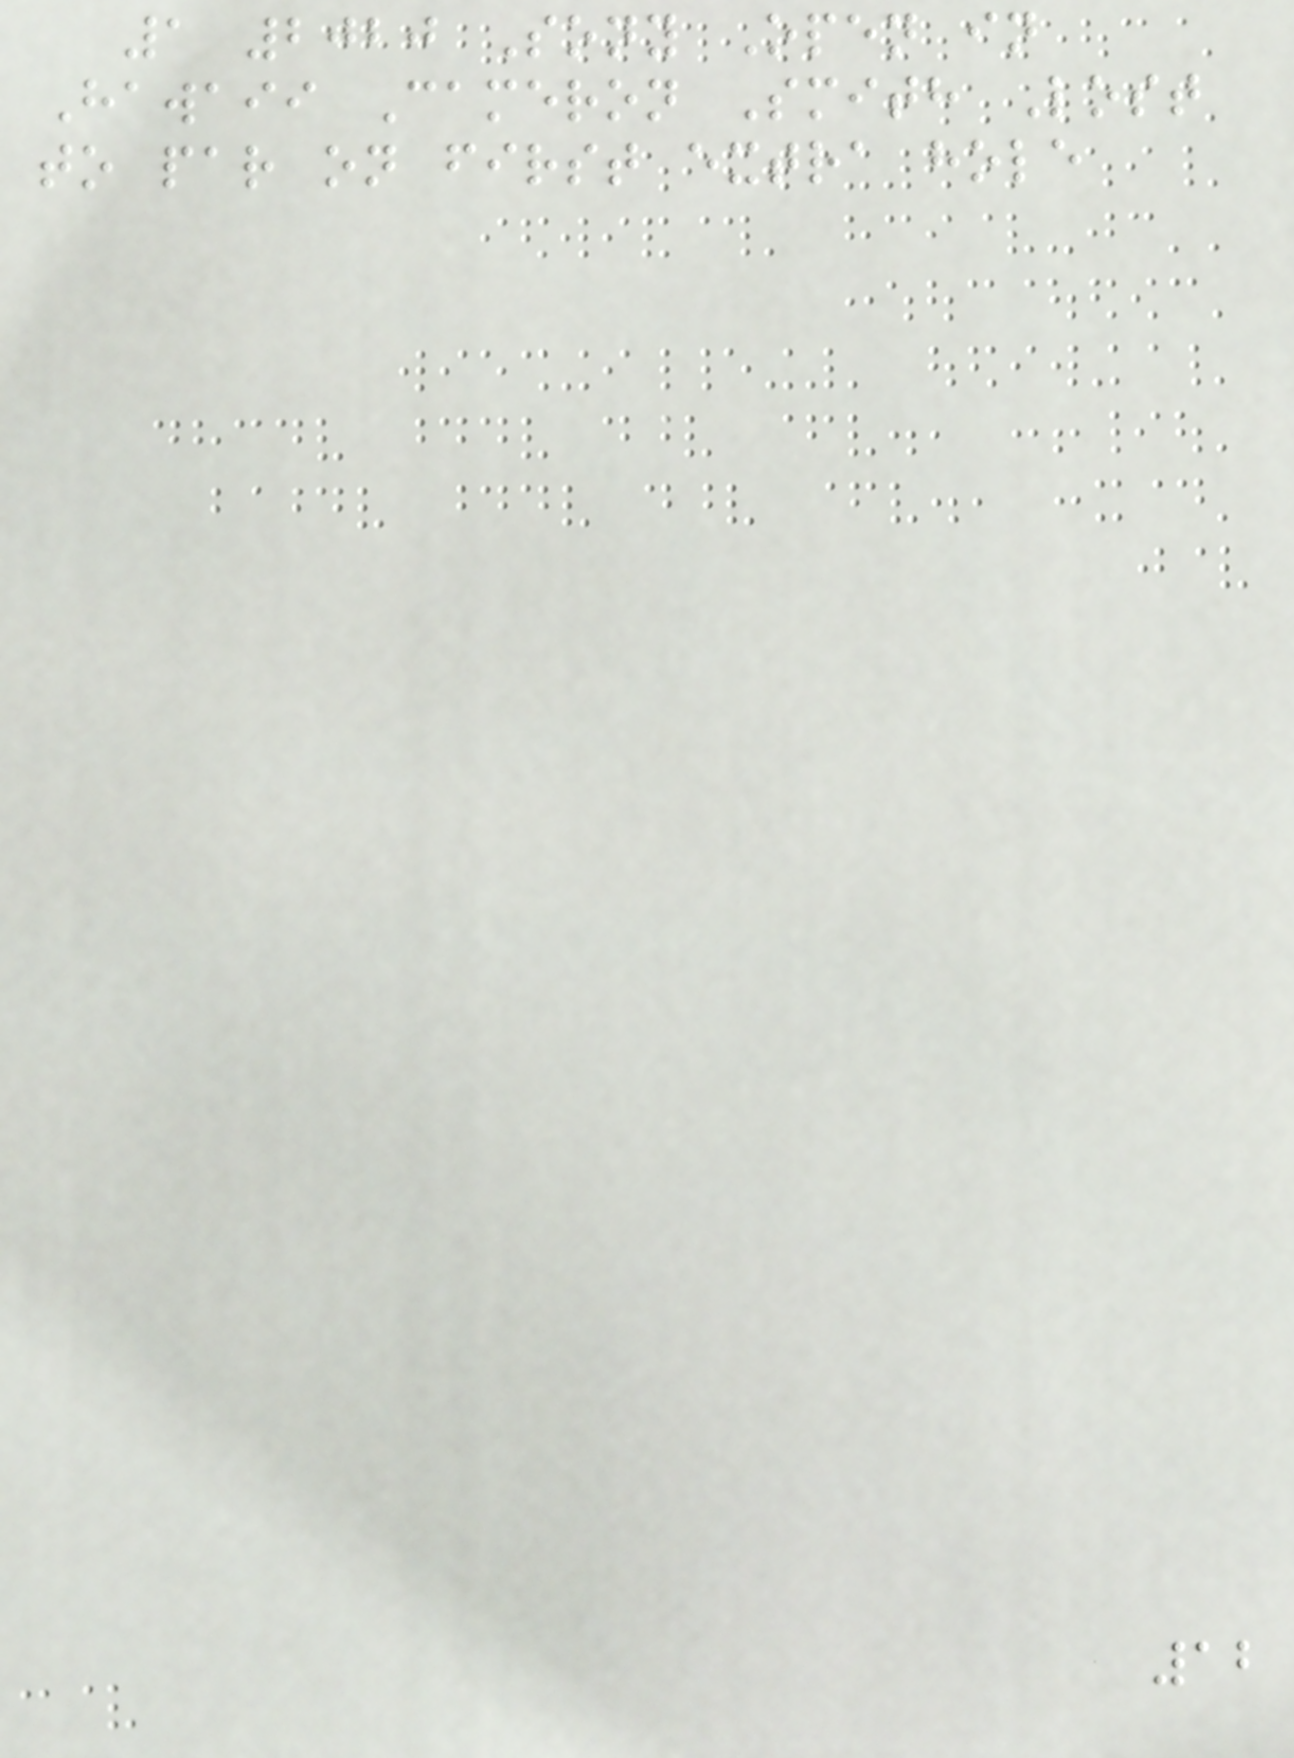1 2020 Sony Open in
Hawaii Cameron Smith Lost
to par on first extra hole
12
